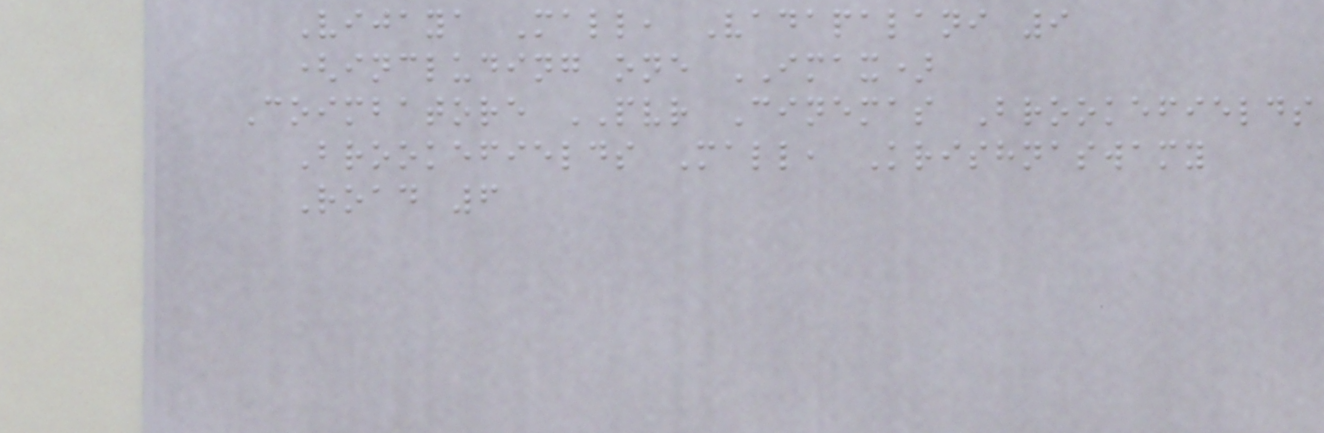Vijaya Mall, Vadapalani 9
(including one IMAX)
Coimbatore PVR Cinemas Brookefields
Brookefields Mall, Krishnaswamy
Road 6
